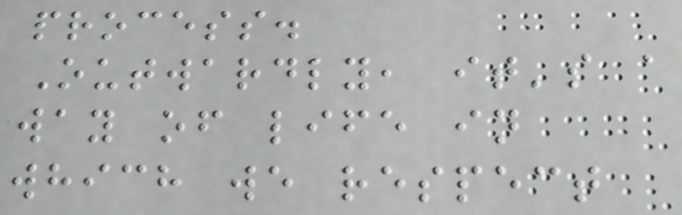process.
Outwardly, it's a
way of life in
which we respect
